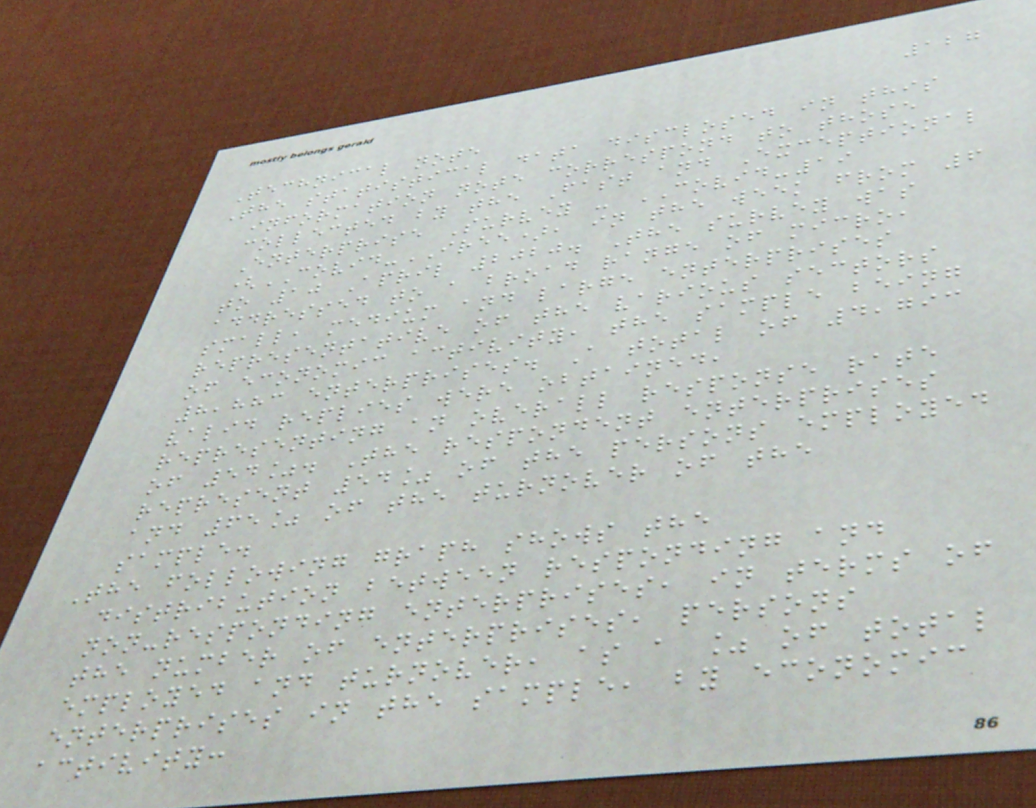127
Technical note
The statistical data disclosed in this
information note correspond to those
collected by the Fast and Exceptional
Enterprise Survey - COVID-19
(COVID-IREE), in the week from 6
to 10 April 2020. The survey was
addressed to a broad range of micro,
small, medium and large enterprises
representative of the various sectors
of economic activity, the sample being
8,883 enterprises. A total of 4,793
valid replies were obtained,
representing an overall response rate
of 54%. The respondent enterprises
represent 54% of the persons employed
and 65% of the turnover of the
sample.
The following graph shows the
distribution between responding and
non-responding enterprises, in terms of
the number of enterprises, persons
employed and turnover, as a % of total
enterprises in the sample, by economic
activity:
